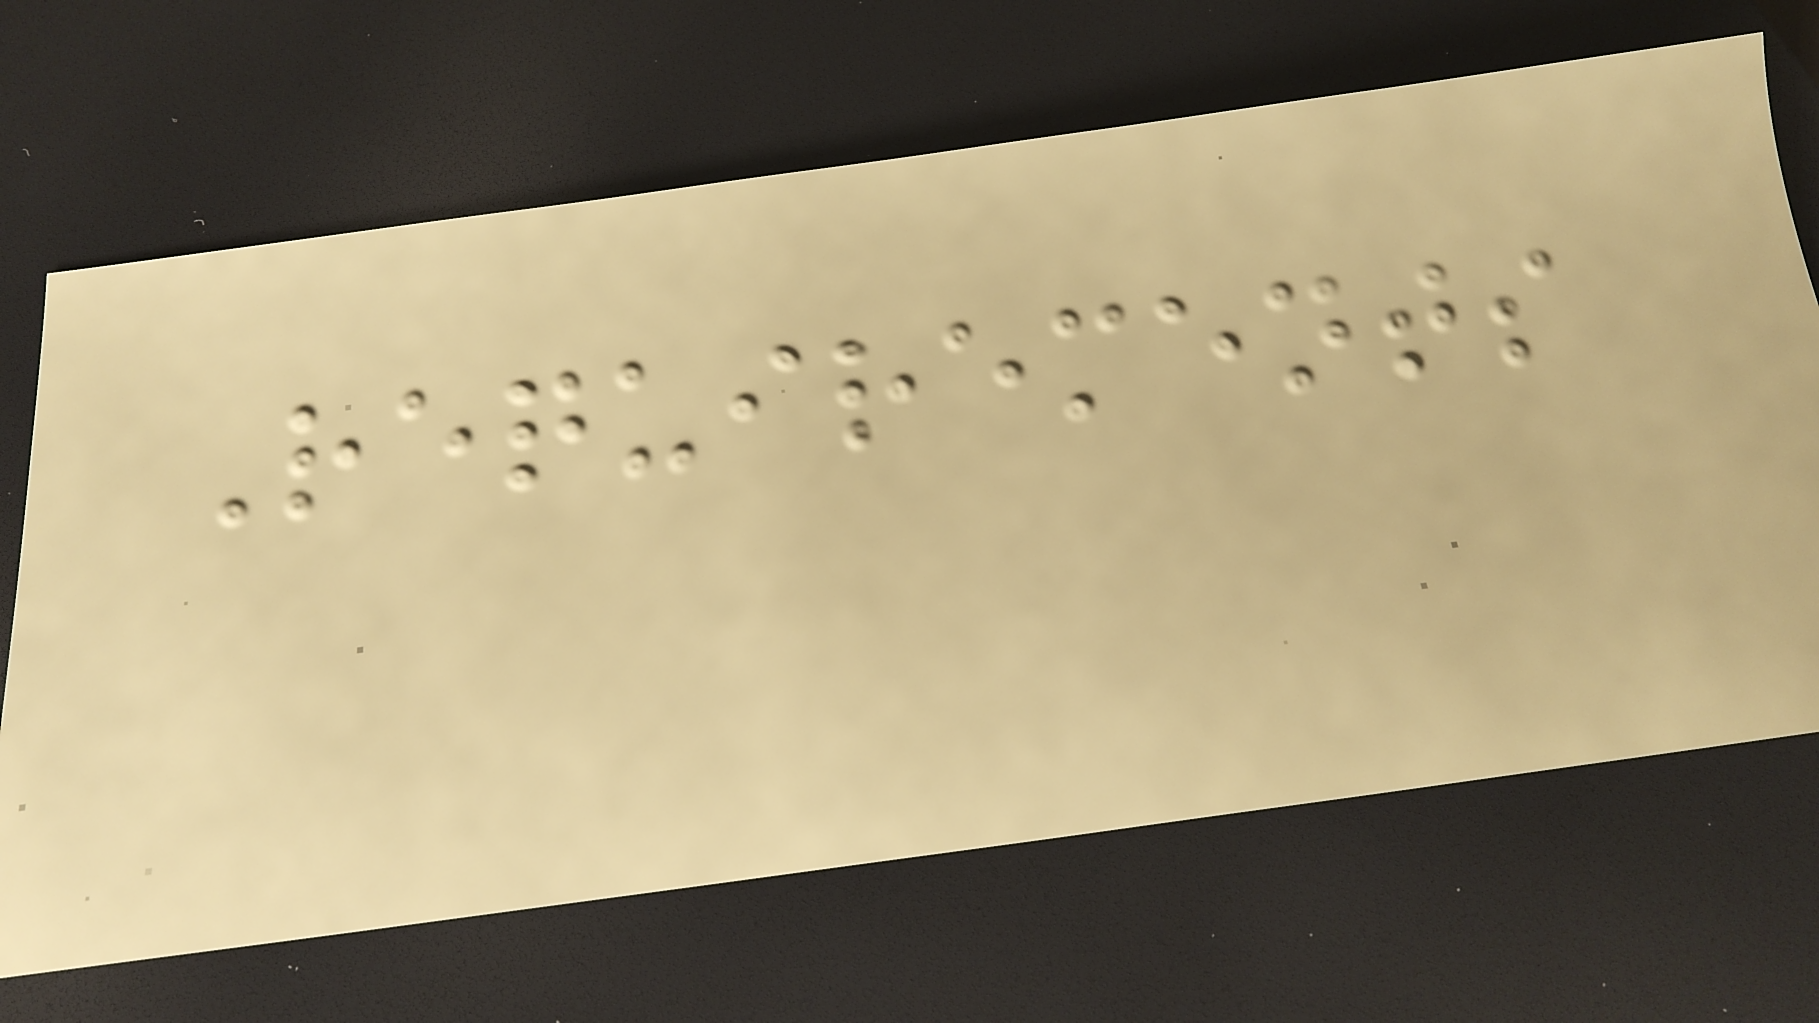Requirements
